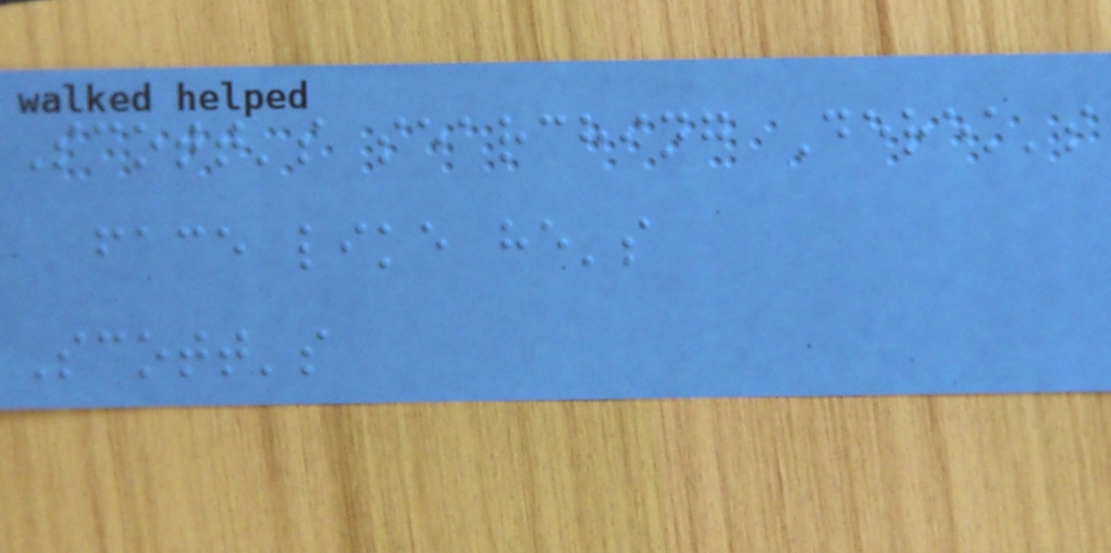Scott's searching Derek's
face like he's
Scott's
